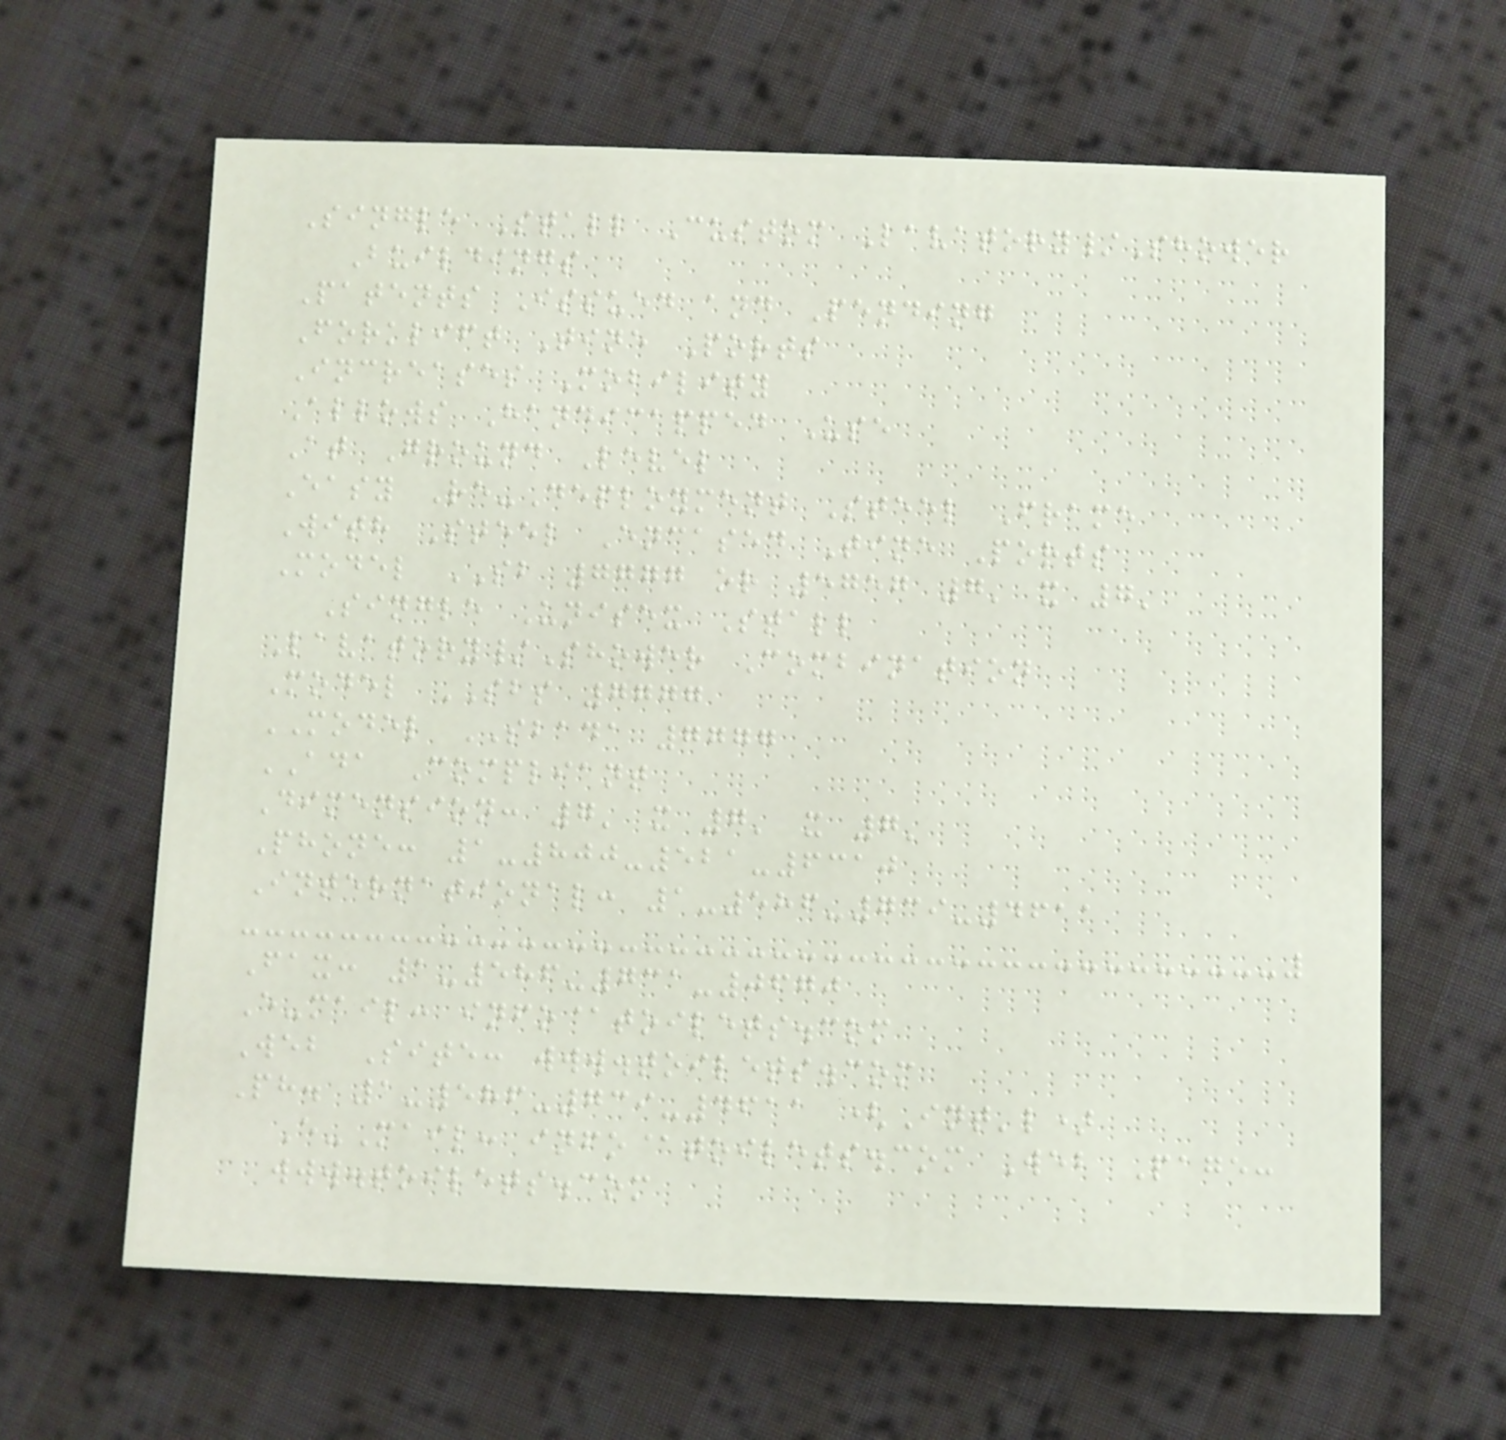Single Stall Custom Lavatory/Shower
Buildings
Patents Issued and Pending
Forklift Tine Ports
Increases Mobility
Allows Handicapped Use
At Ground Level
Easy Re-Deployment Steel Frame
With Steel Encased Tine Ports
Model SB 7777 or 5757 7' x 7'
Single Unisex Stall
Lavatory/Shower Combination
Model SBS 7777
MODEL SBADA 7777
ADA Compliant
Dimension: 7' x 7' x 7'
Phone: 1-800-521-6310
International: 1-586-739-4611
Fax: 1-586-731-0670
E-mail: info@toilets.com
Web Site: www.toilets.com
Ph. 1-586-739-4611 (Int'l)
E-Mail: info@toilets.com Web Page:
www.toilets.com
